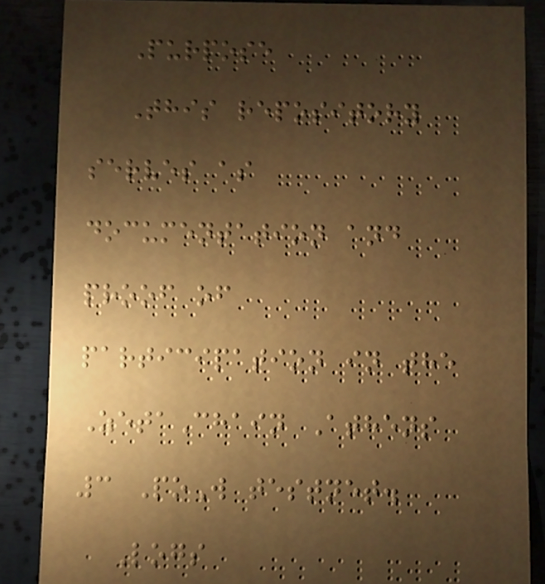Purpose
This repository
serves as
documentation and
proof of
participation in the
ZetaChain Athens
3 PoW testnet.
Logs
